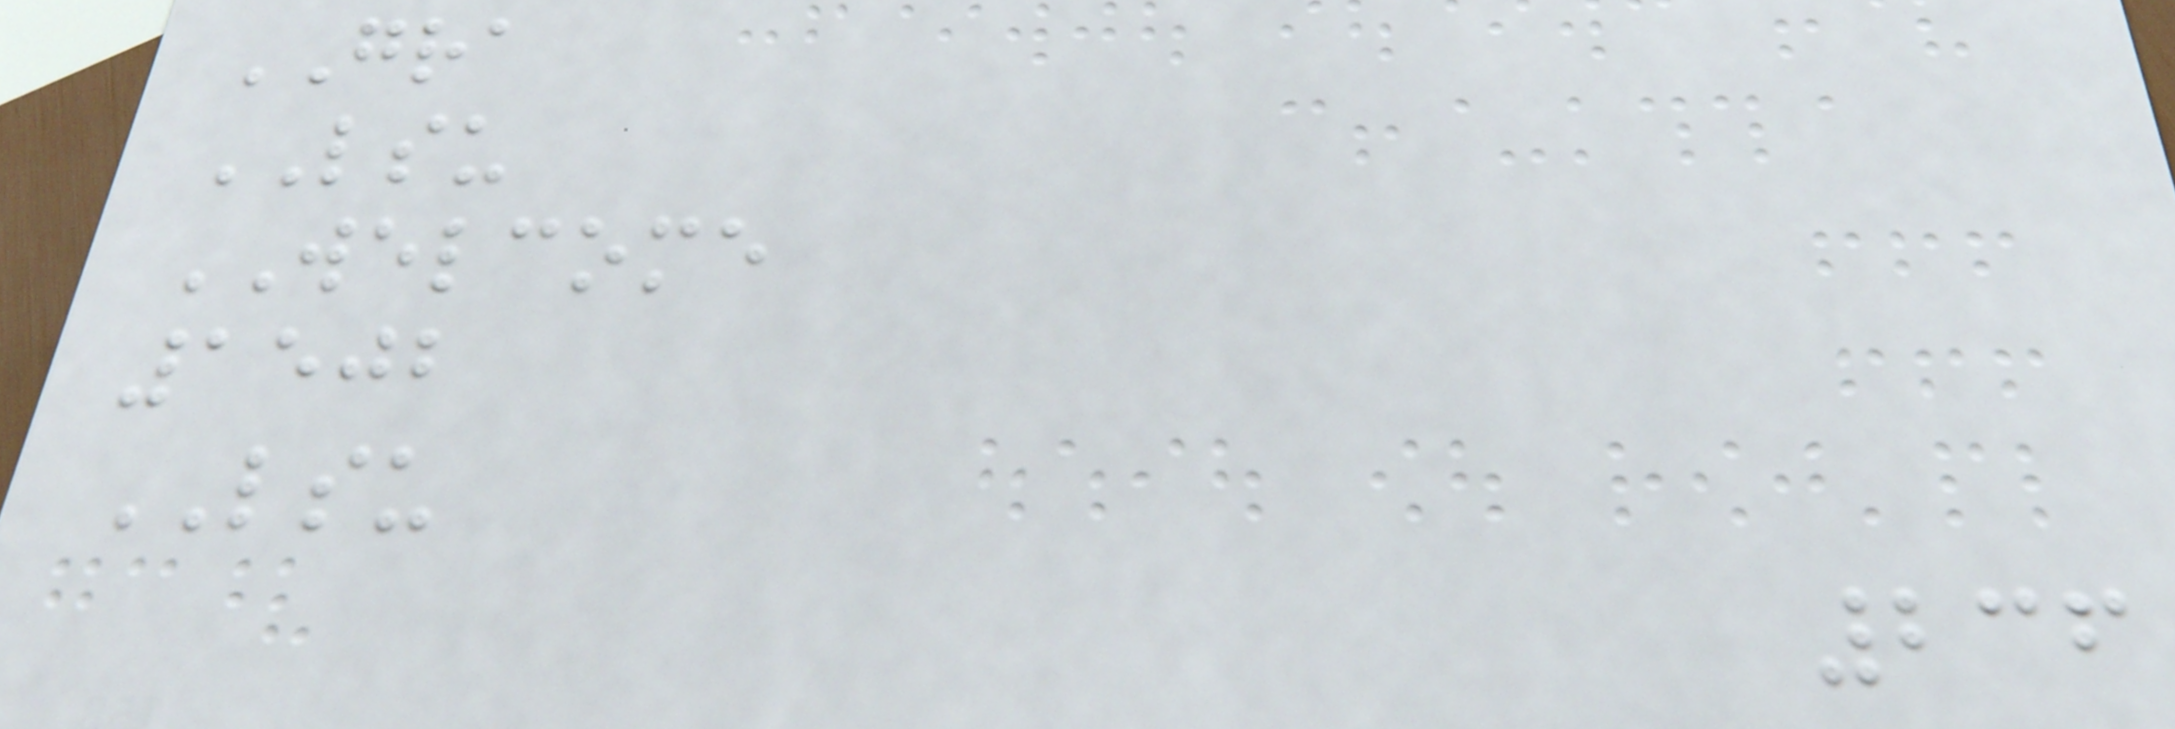GRA
LSU
WELCOME
1502
LSU
236
